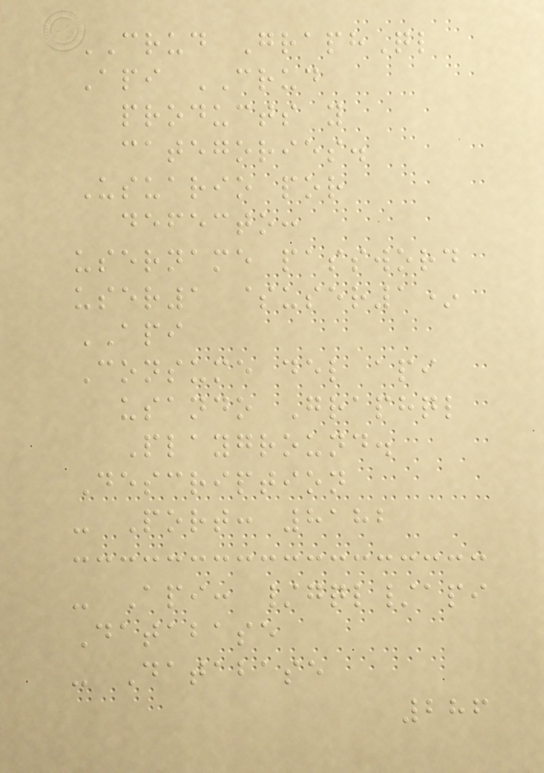CRUD GraphQl
Api CRUD
products y
categories.
Usuario por
defecto:
username password
user1 $user1*
API
Consume del api
usando Graphql
Playground.
Description
- Port: 8182
- Api: /gql/api
Database
- Database
286
